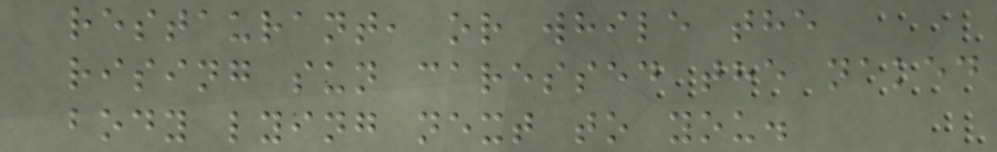restaurant, or while the
rising sun caressed the naked
body lying next to you.
